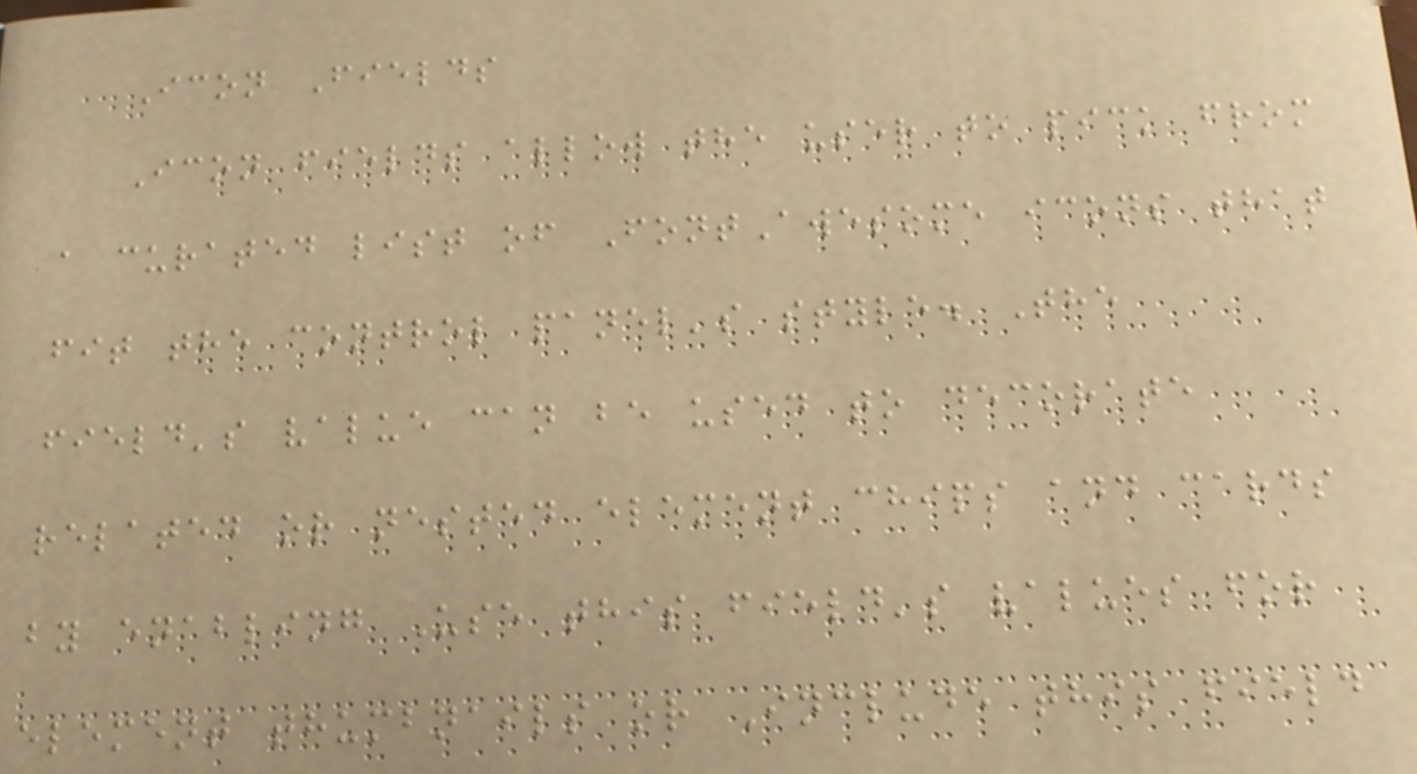Icon Fields
Icon fields allow the user to pick from
a curated list of FontAwesome icons that
fit the control panel's style. The
field's value can be used to decorate
related or nested element chips and cards
by enabling Use this field's values for
element thumbnails or Include this field
